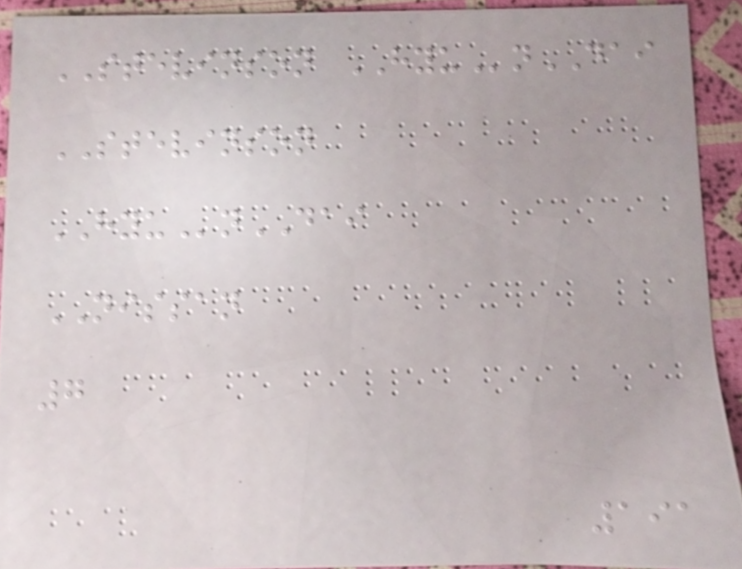STEVINSON HYUnDAI
STEVINSON
HYUnDAI
NISSAN
7
191
